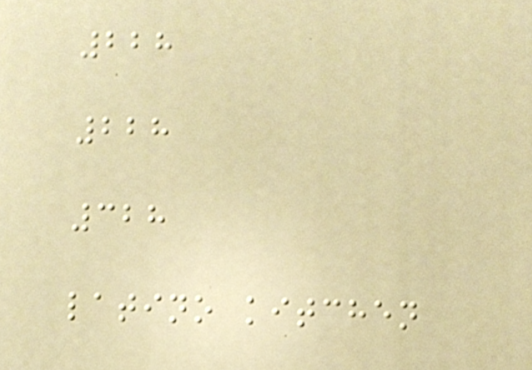228
228
328
latino kitchen
